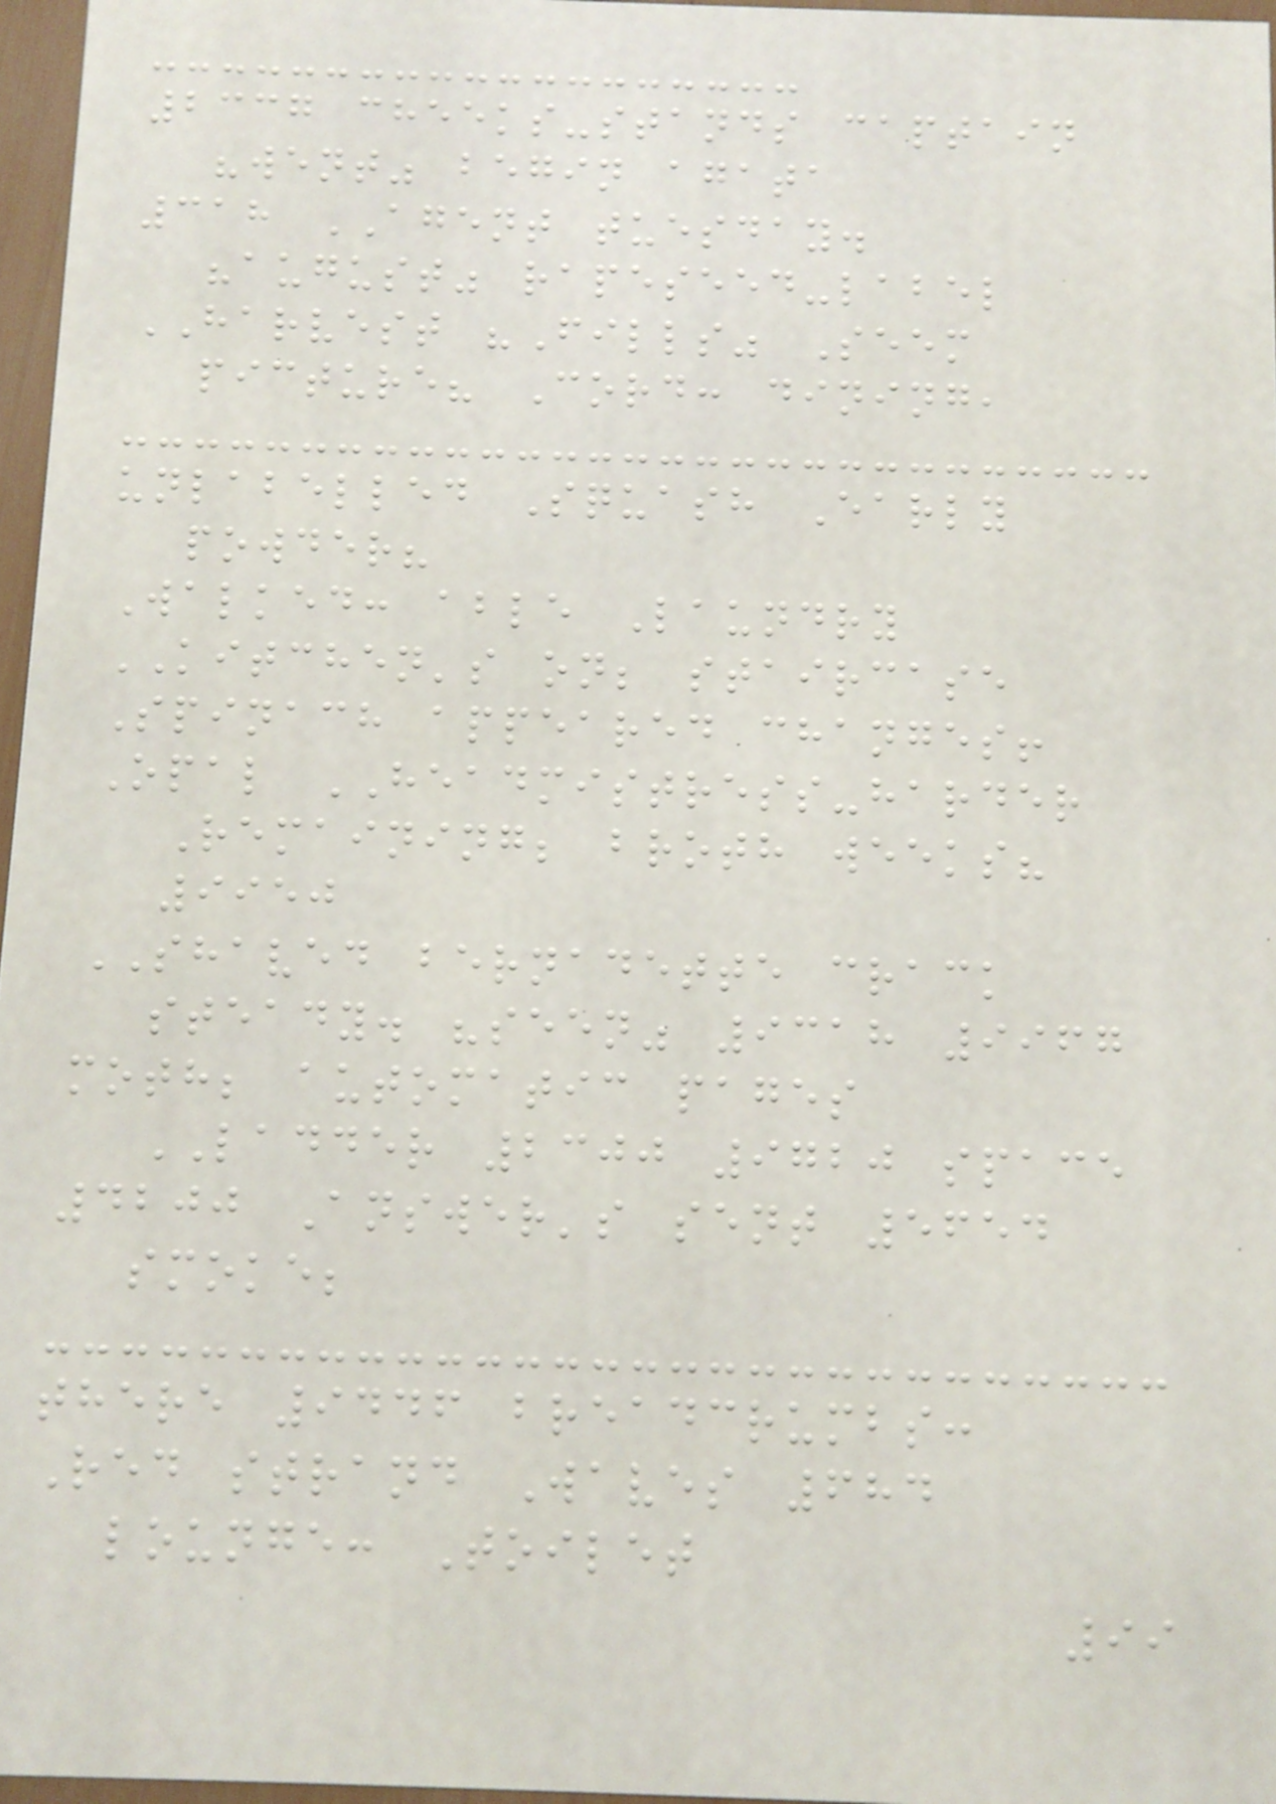2337 cheeks-stands captain
"went" begin agata
318 AGENT tuesday.
"august" rapeseed-label
HARVEST "Fills" Seem
picture? Cord: dining,
unlabelled Squash Early
powder?
Walked: able Laundry
KITCHEN's on; staircase
Spinach appeared changes!
Opal HEADMISTRESS-harder
Remaining; broth weeks?
9950
SHAVED bernadette crack
steady. "seen" 9318 9967
moth; automatic pages
LADDER 2300 9720 space
4200 Answer's sent 5654
smoke;
there 9446 breadcrumbs:
Red strand Waves 684
lounge: Toilet
99
